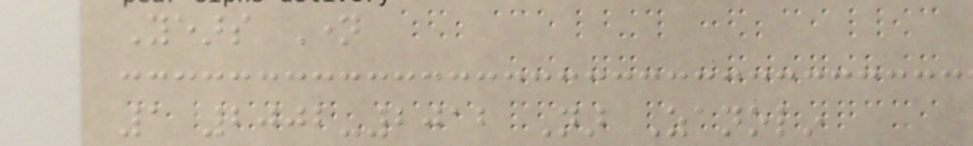Years Name
1 2002-2012 Nar Zanolin
